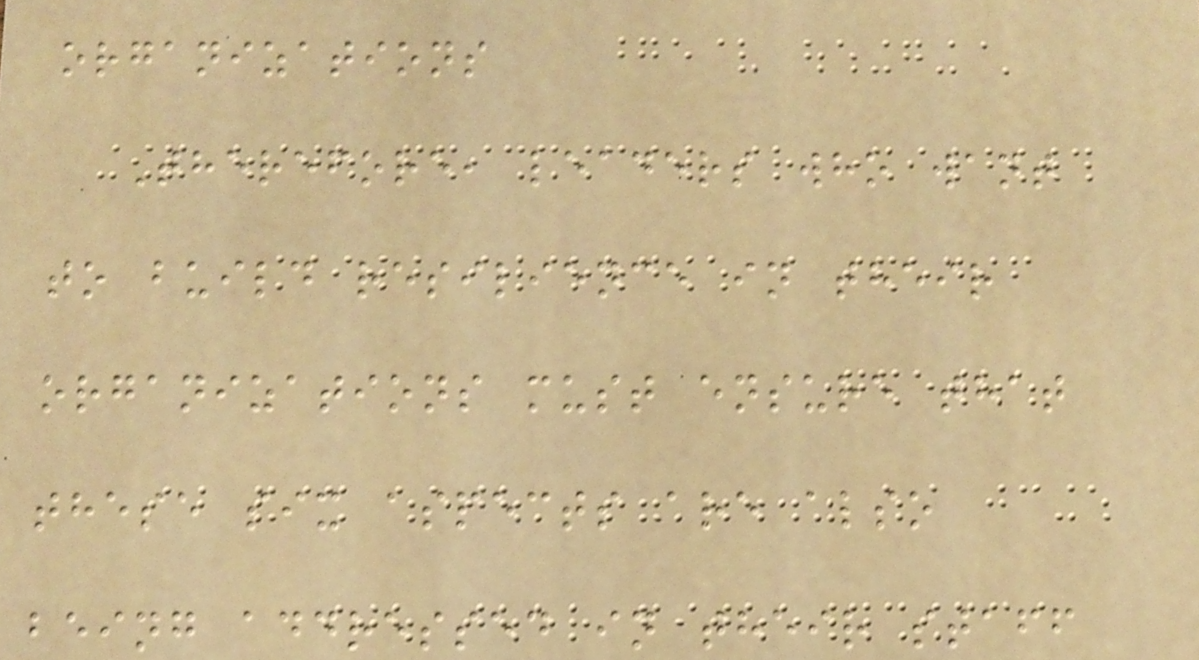organizations
Therefore, leaders who want
to build resilience in their
organizations must ensure that
these six aspects are also
being addressed in their staff
